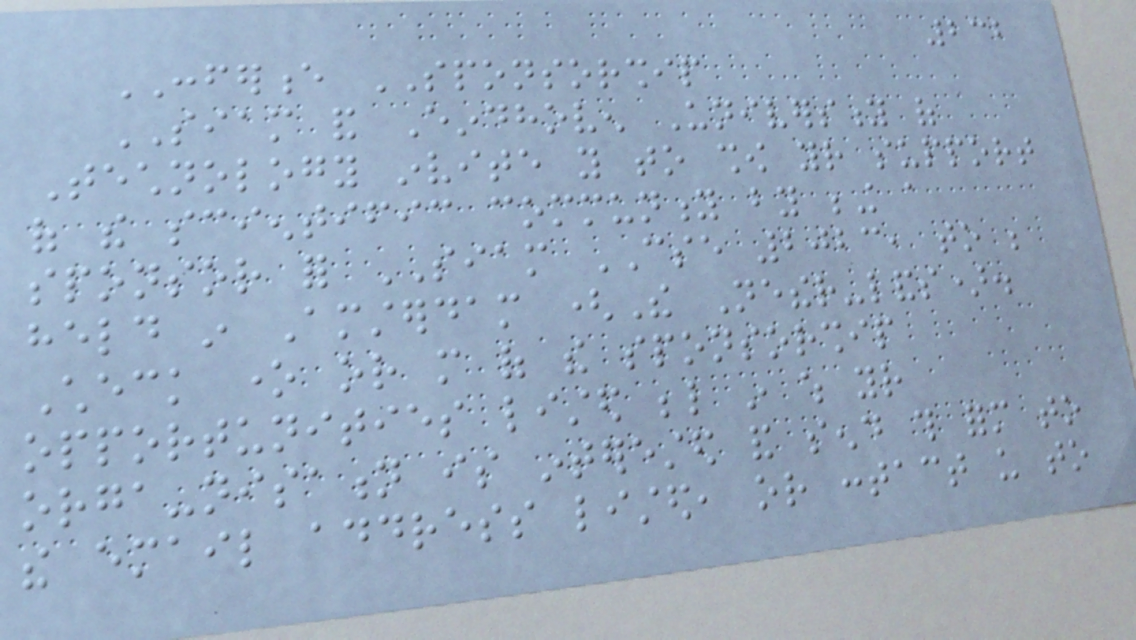232
CONFERENCE SPONSORSHIP
SIAM and Eindhoven University of
Technology invite you to show your support
of the scientific community by being a
sponsor for SIAM CSE 2023, to be
held in Amsterdam (The Nether-lands).
Check one or more of the sponsorship
opportunities listed below in which your
orga-nisation is interested and send this form to
the email address listed, or contact us to
